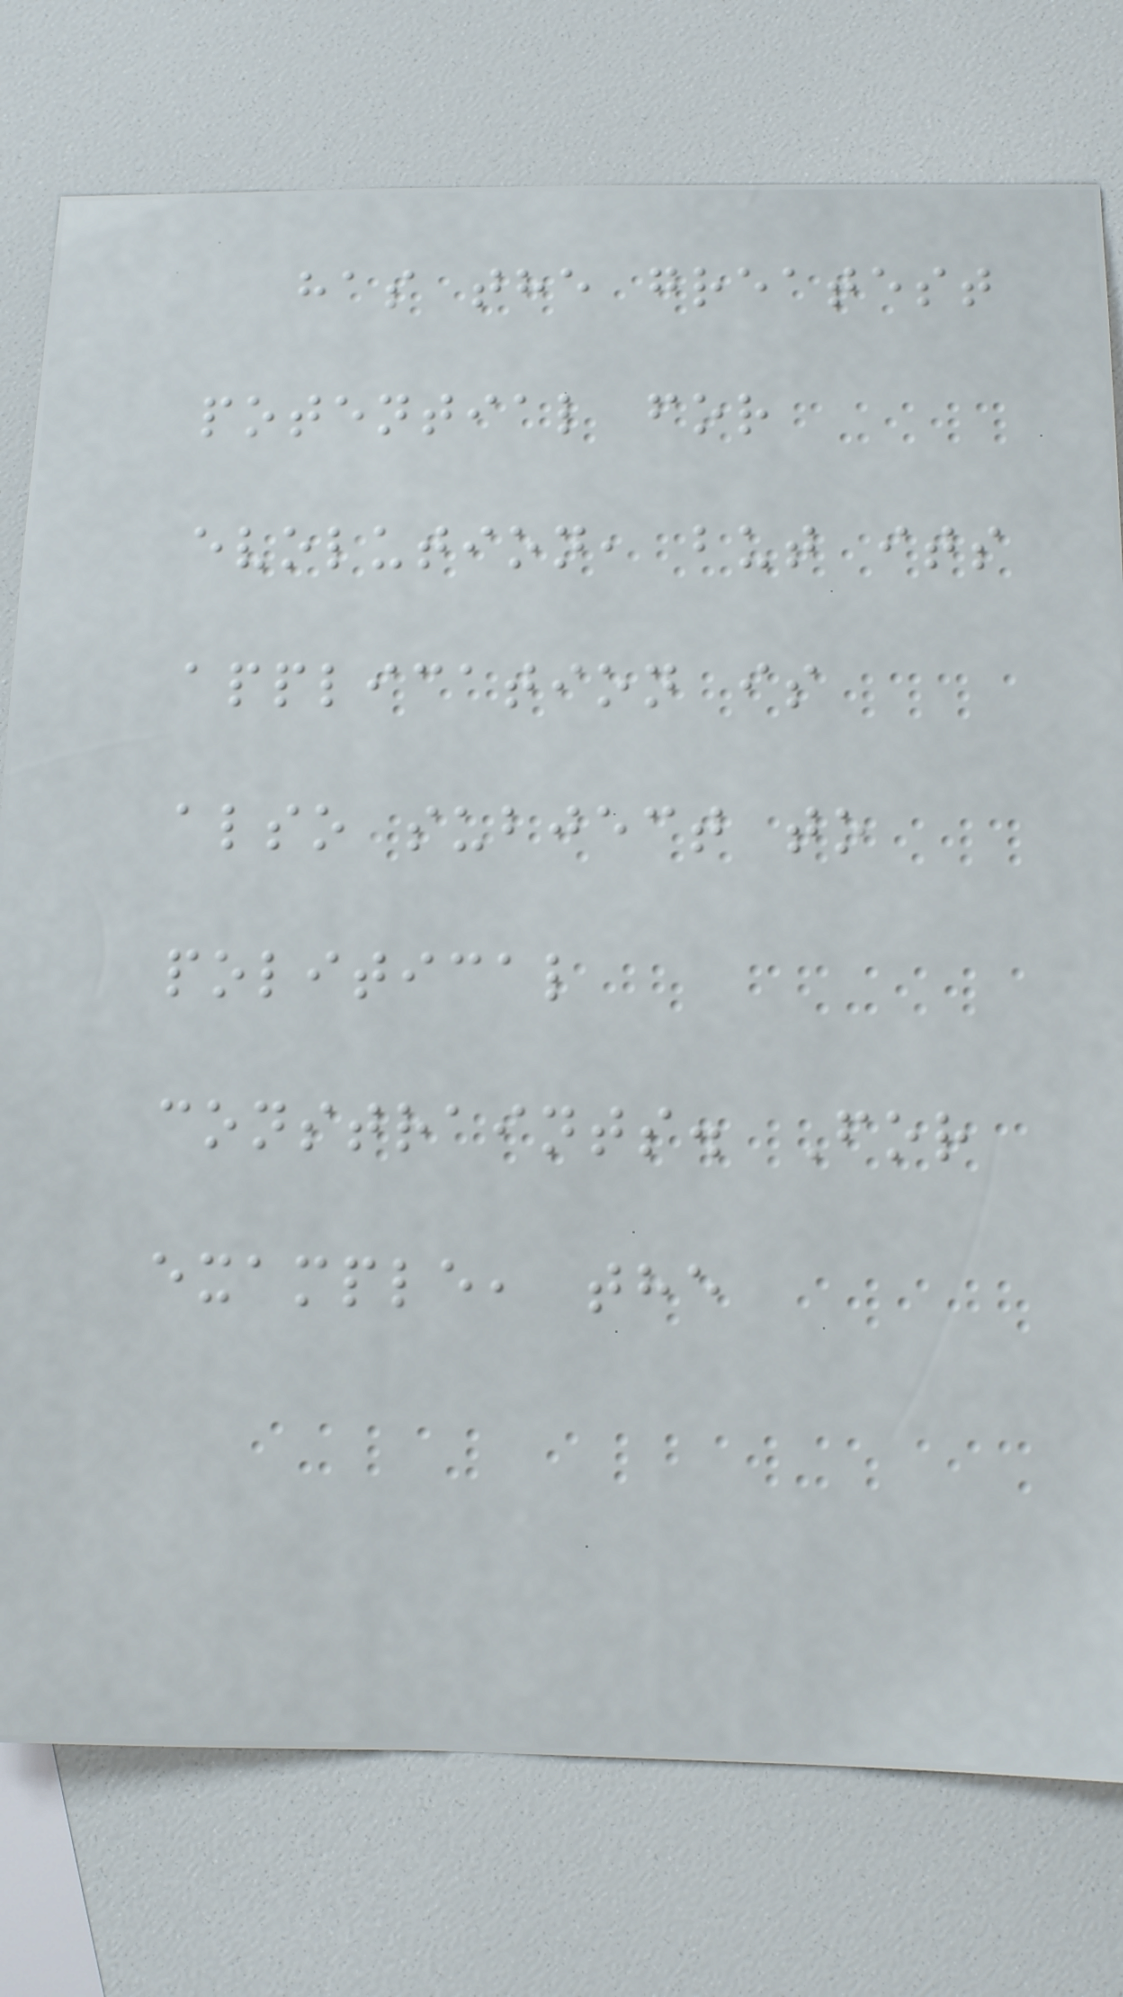has the greatest
potential for
evolution, but its
application is
also subject to
political
constraints. For
example, the
